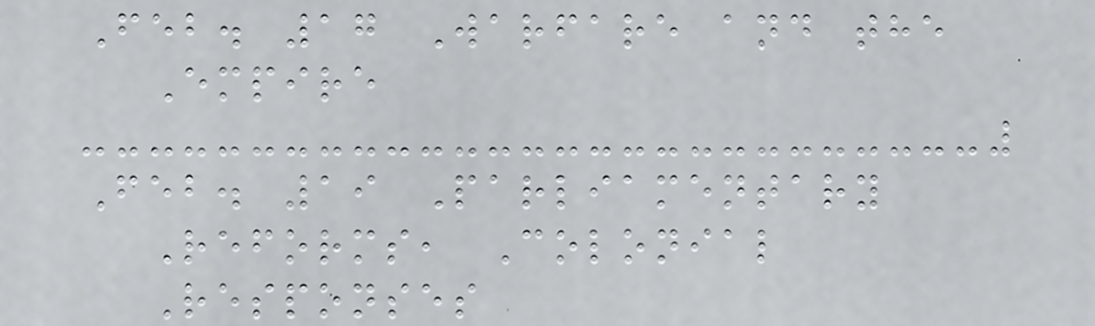Feb. 17 Warfare and the
Empire
Feb. 19 Parliamentary
Reforms, Colonial
Responses
